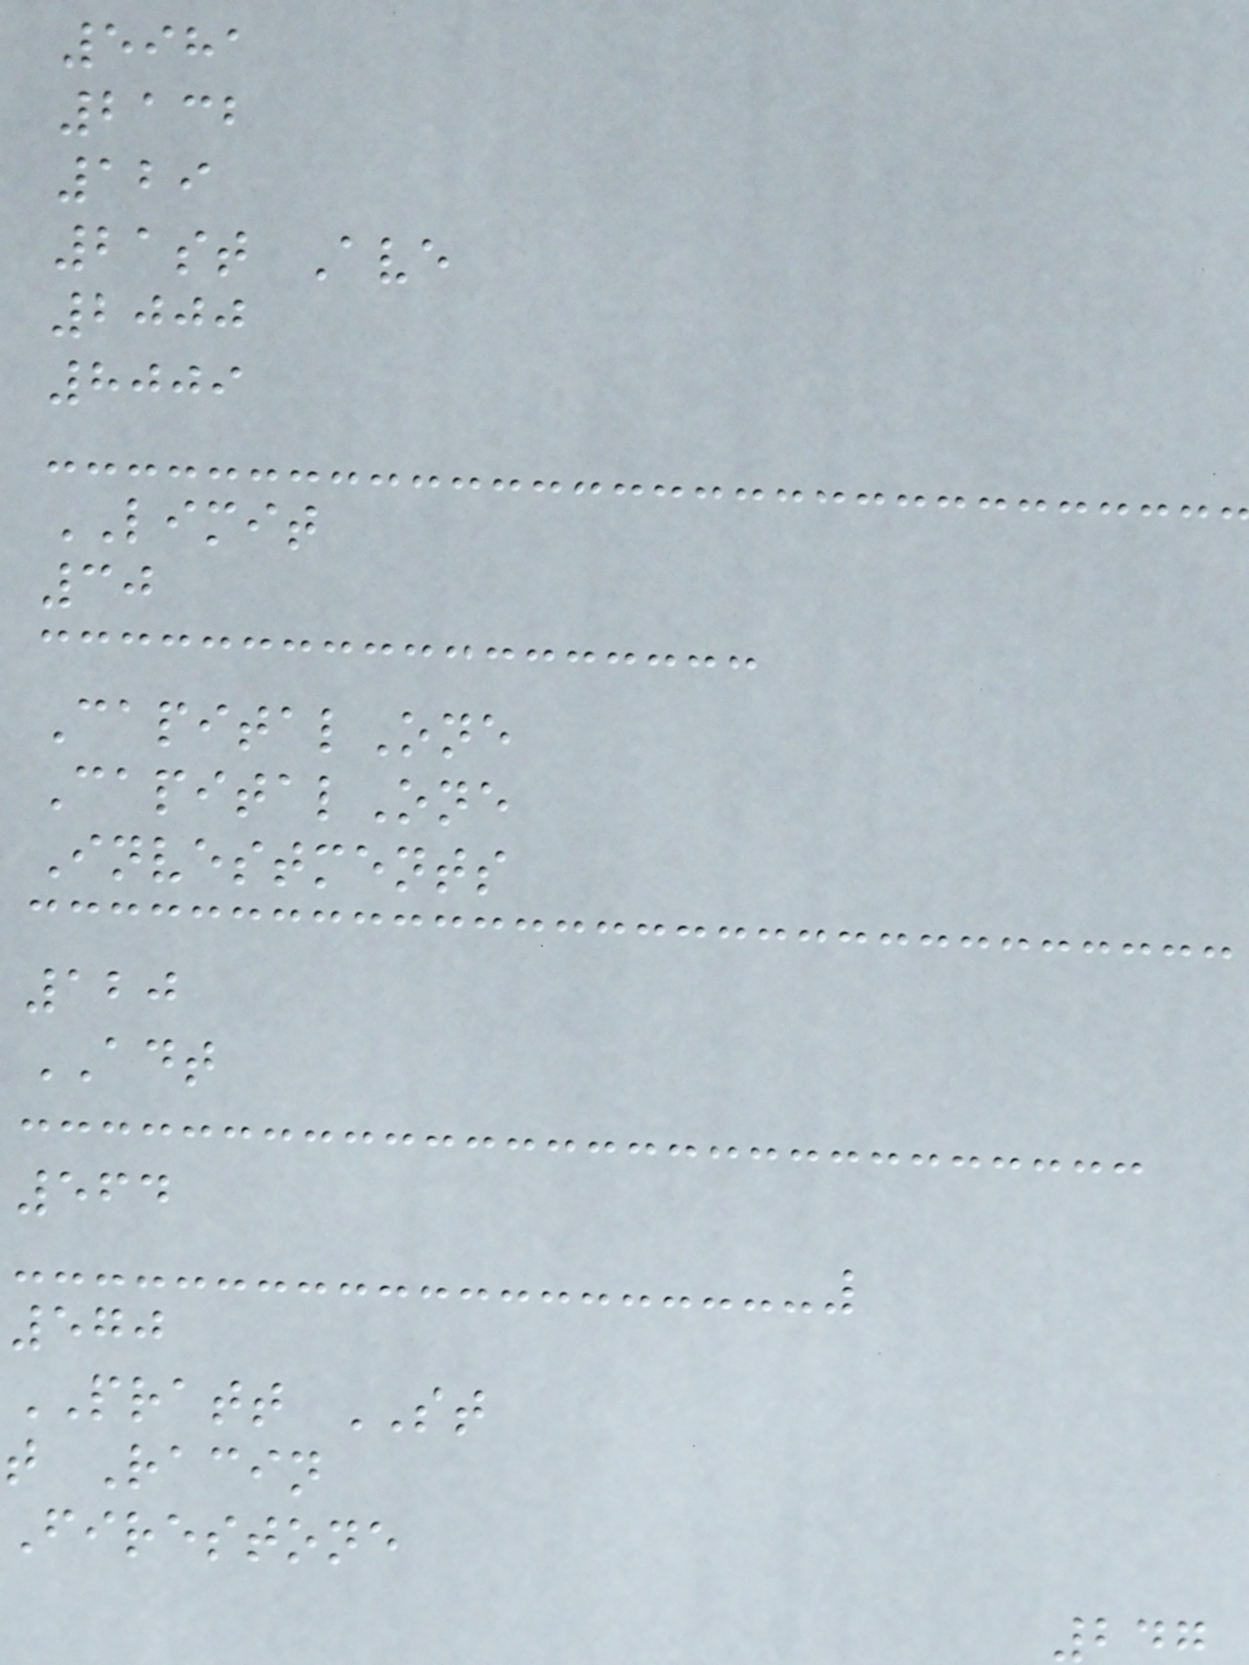5981
2132
129
21st Ave
2000
8009
LIMIT
30
CapitalOne
CapitalOne
Investments
120
ADT
564
570
PRATT ST
t Racin
Firestone
